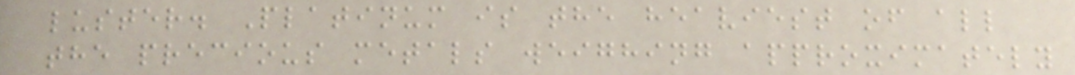luster. Platinum is the heaviest of all
the precious metals weighing approximately
